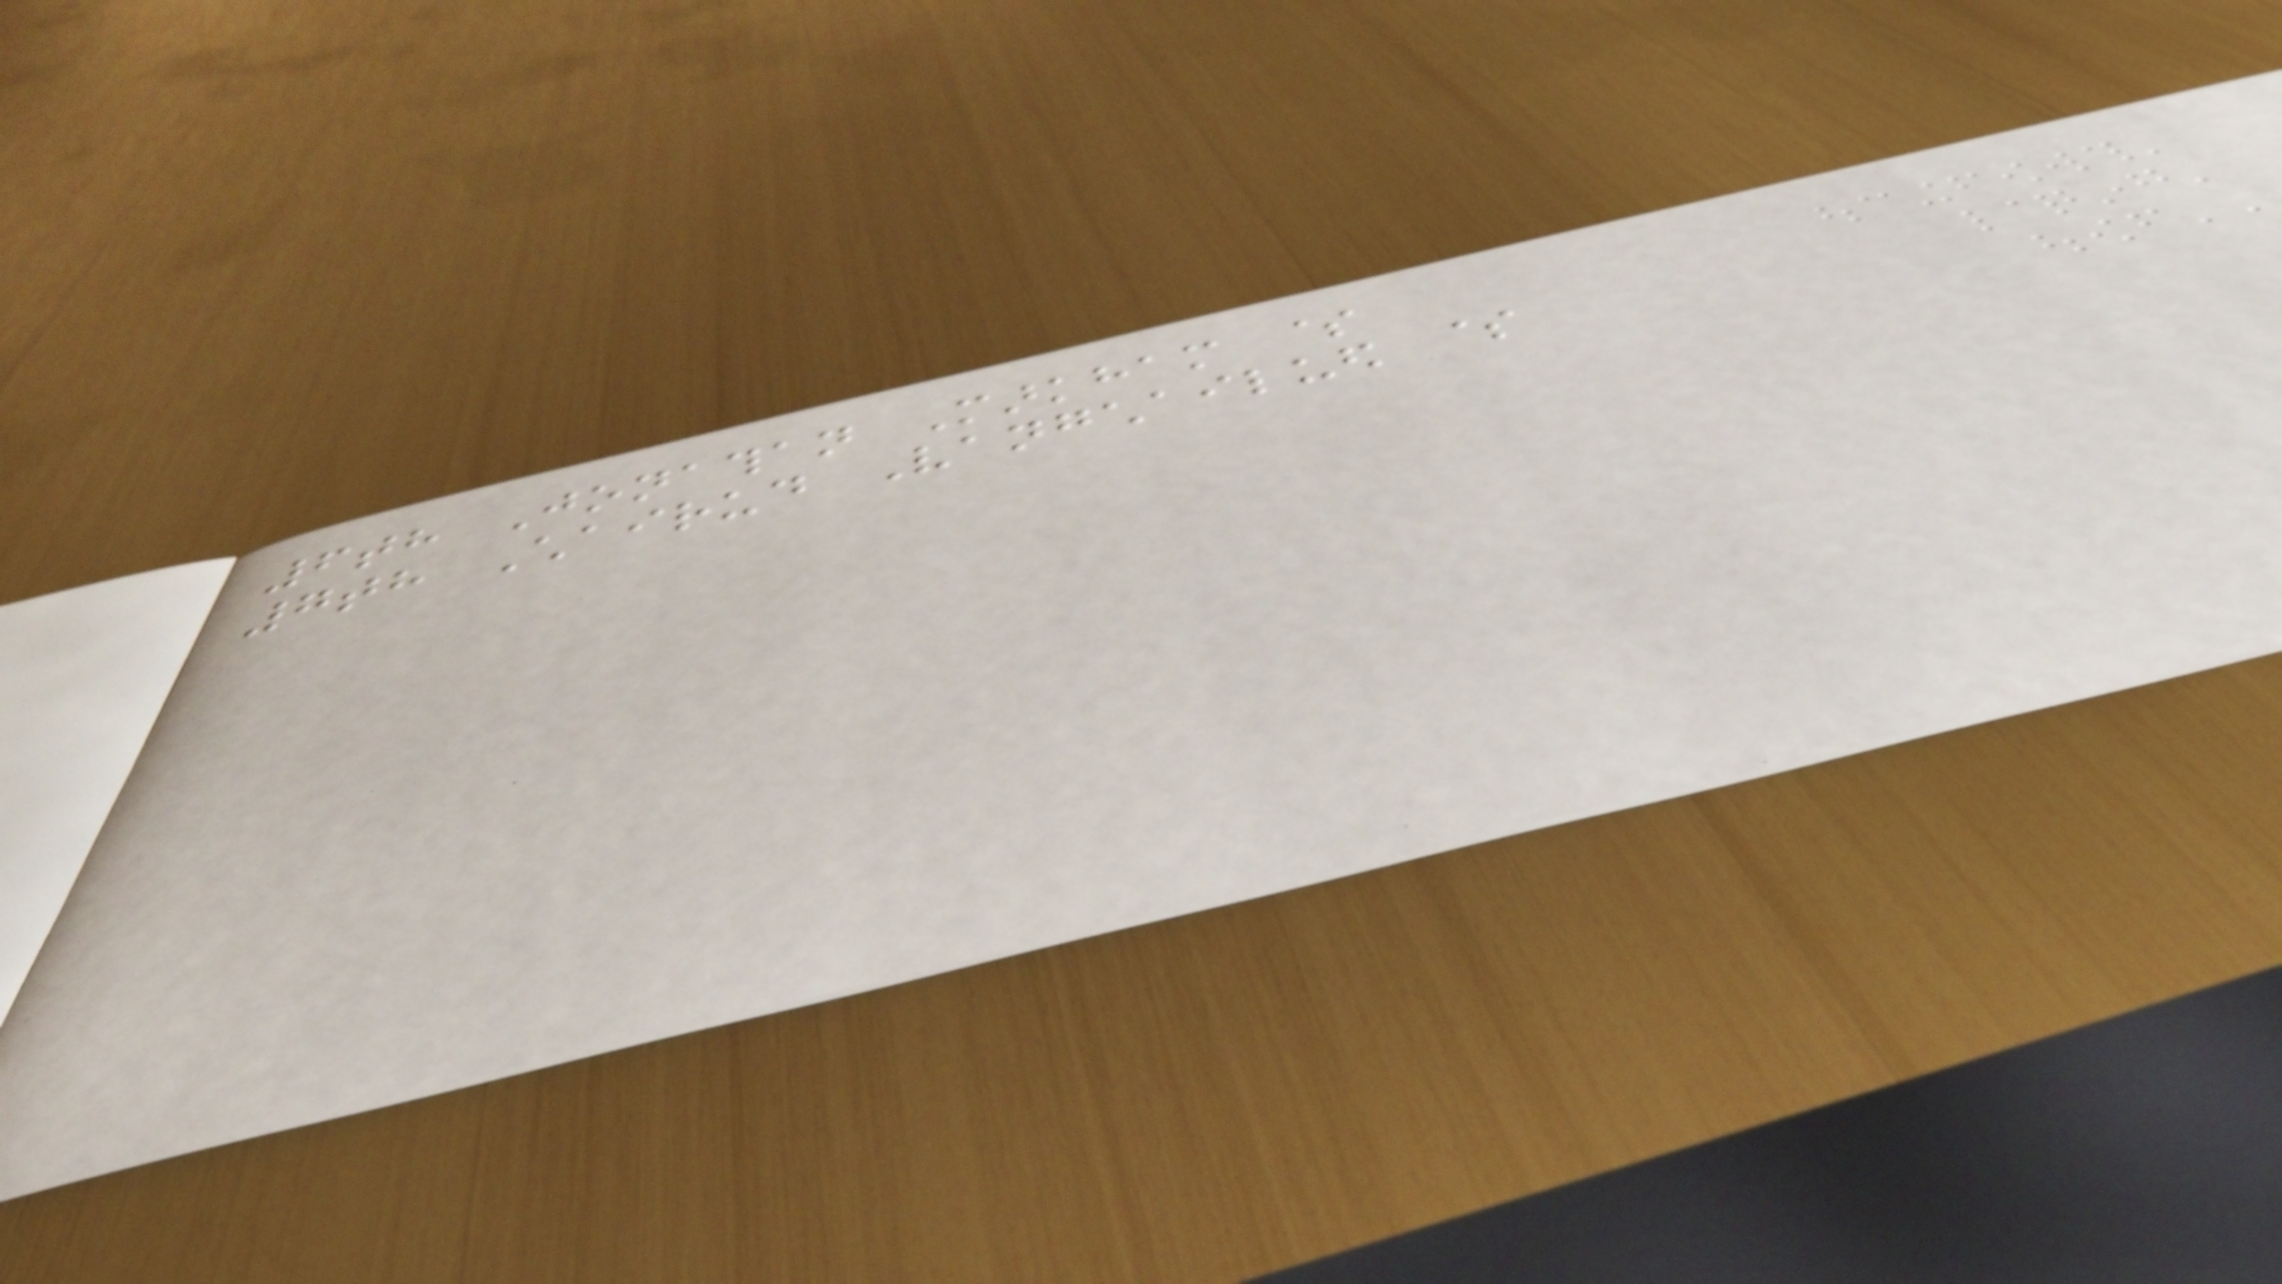6th Jonathan Markham $
7th Chairud Vangchailued $
